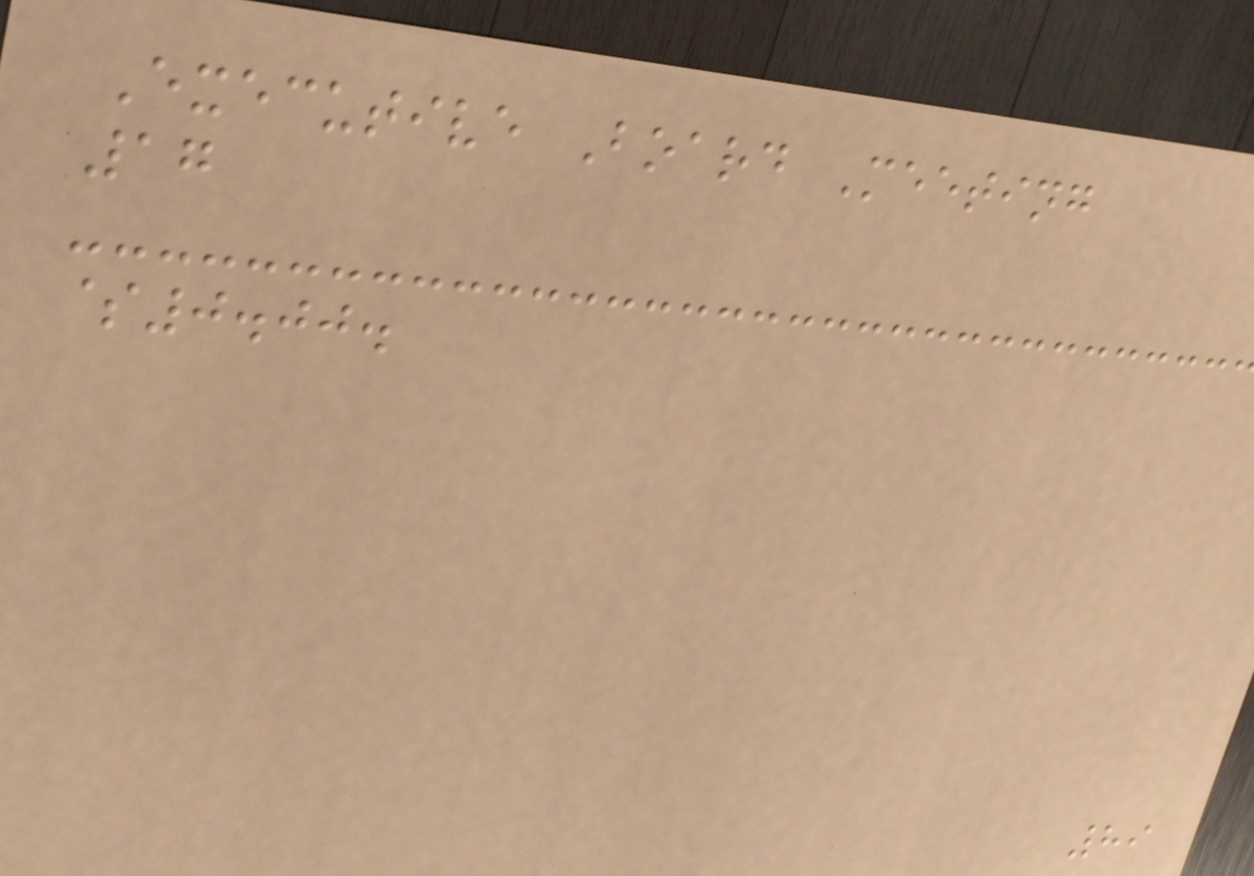Executive Board Meeting
17
$0.00.
89
